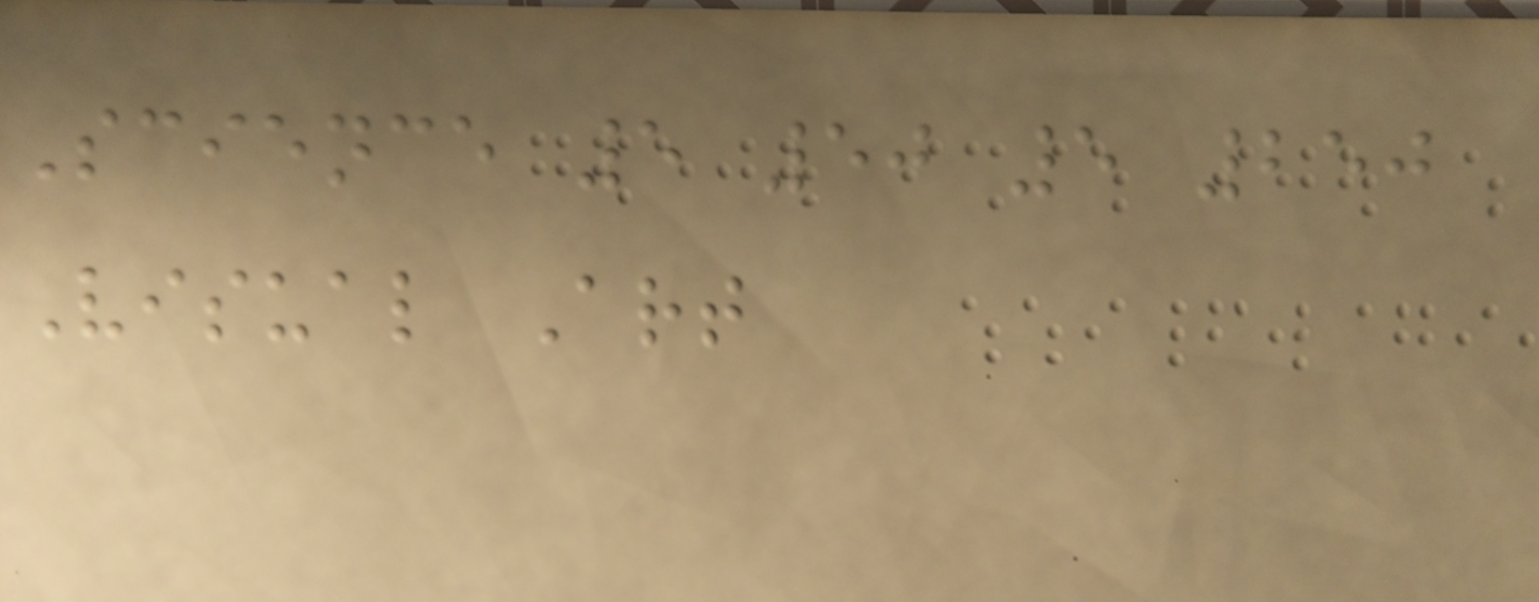Science 5 50 5 250
Visual Art
